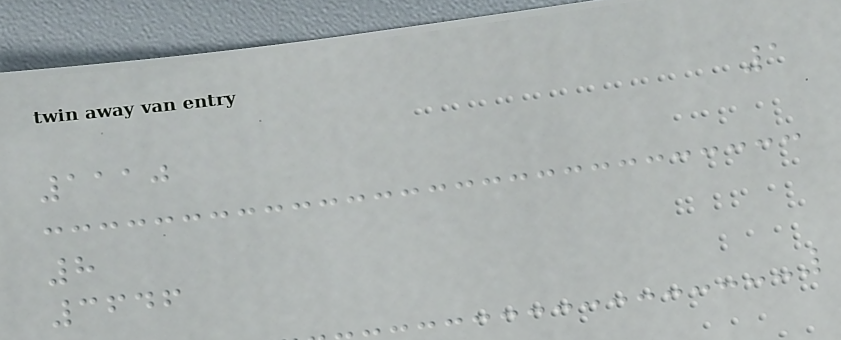1
1110
8
3646
